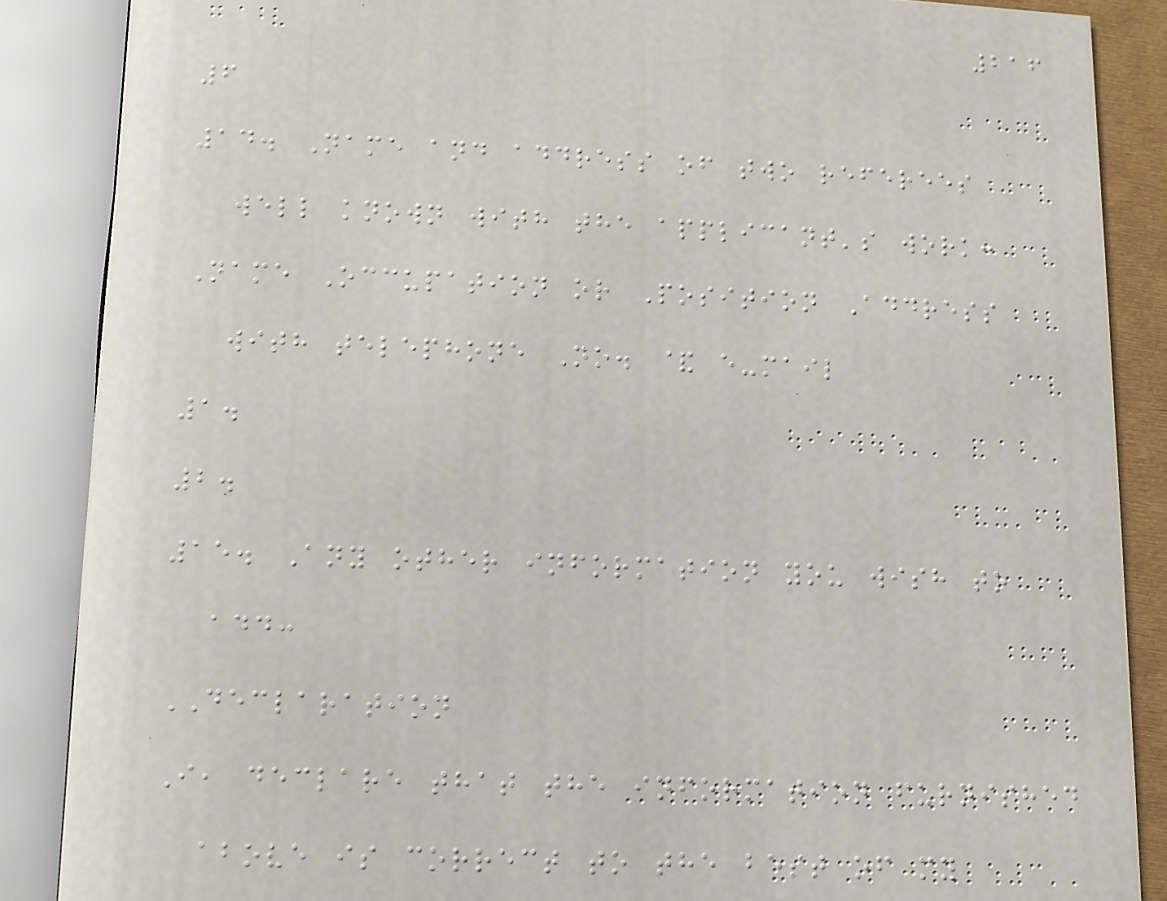216
6
14. Name and address of two referees
well known with the applicant's work:
Name Occupation or Position Address
with telephone No. & e-mail
1.
2.
15. Any other information you wish to
add:
DECLARATION
I, declare that the information furnished
above is correct to the best of my
